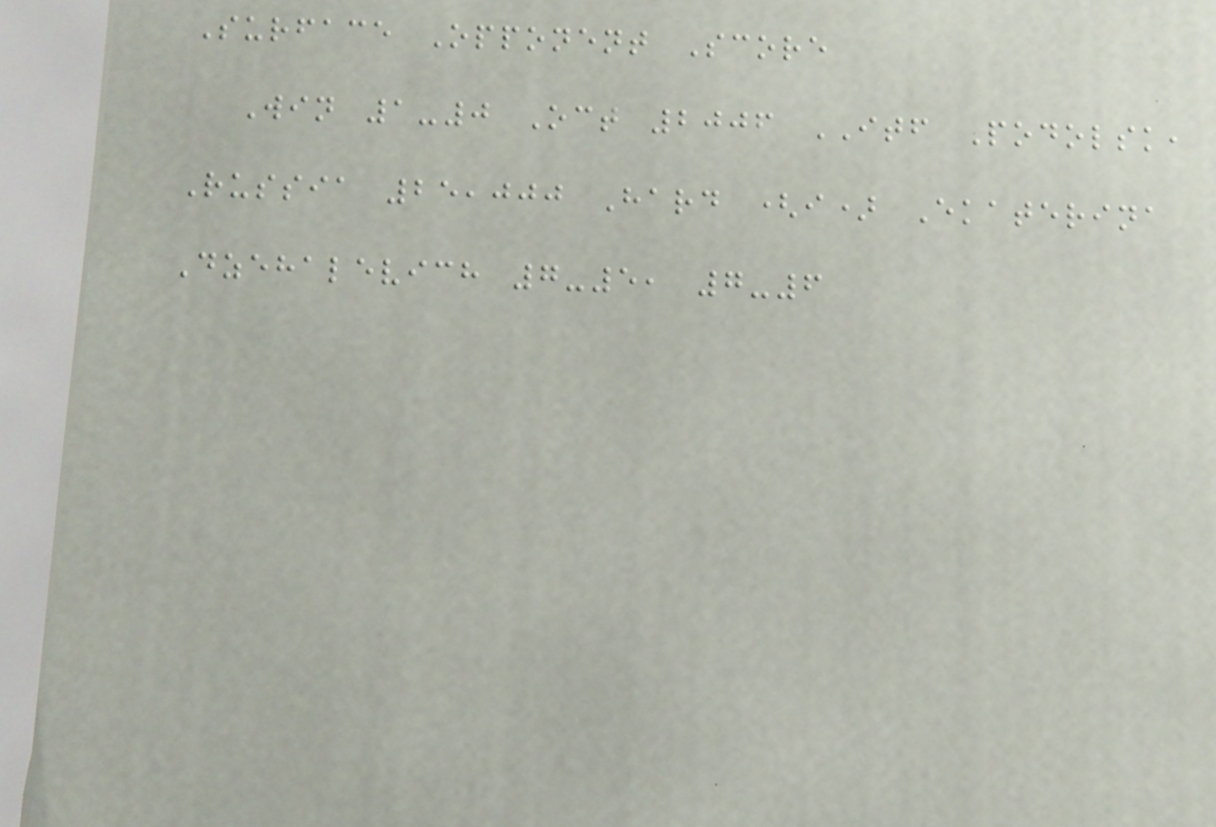Surface Opponent Score
Win 1-0 Oct 2006 ITF Podolsk,
Russia 25,000 Hard (i) Ekaterina
Dzehalevich 7-5, 7-6
